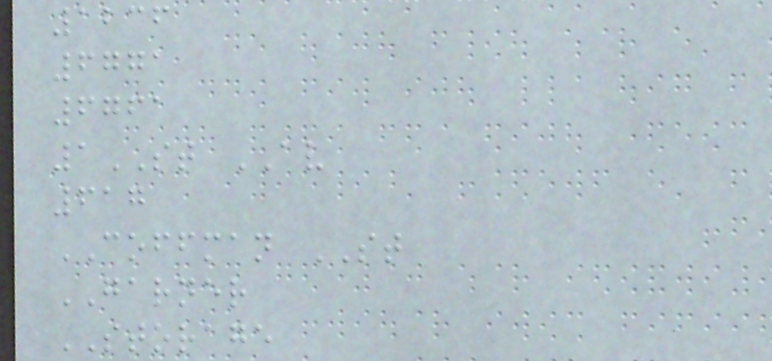1236
6771
6761
1ST AV
617
COFFMAN ST
GARNER
STORAGE
